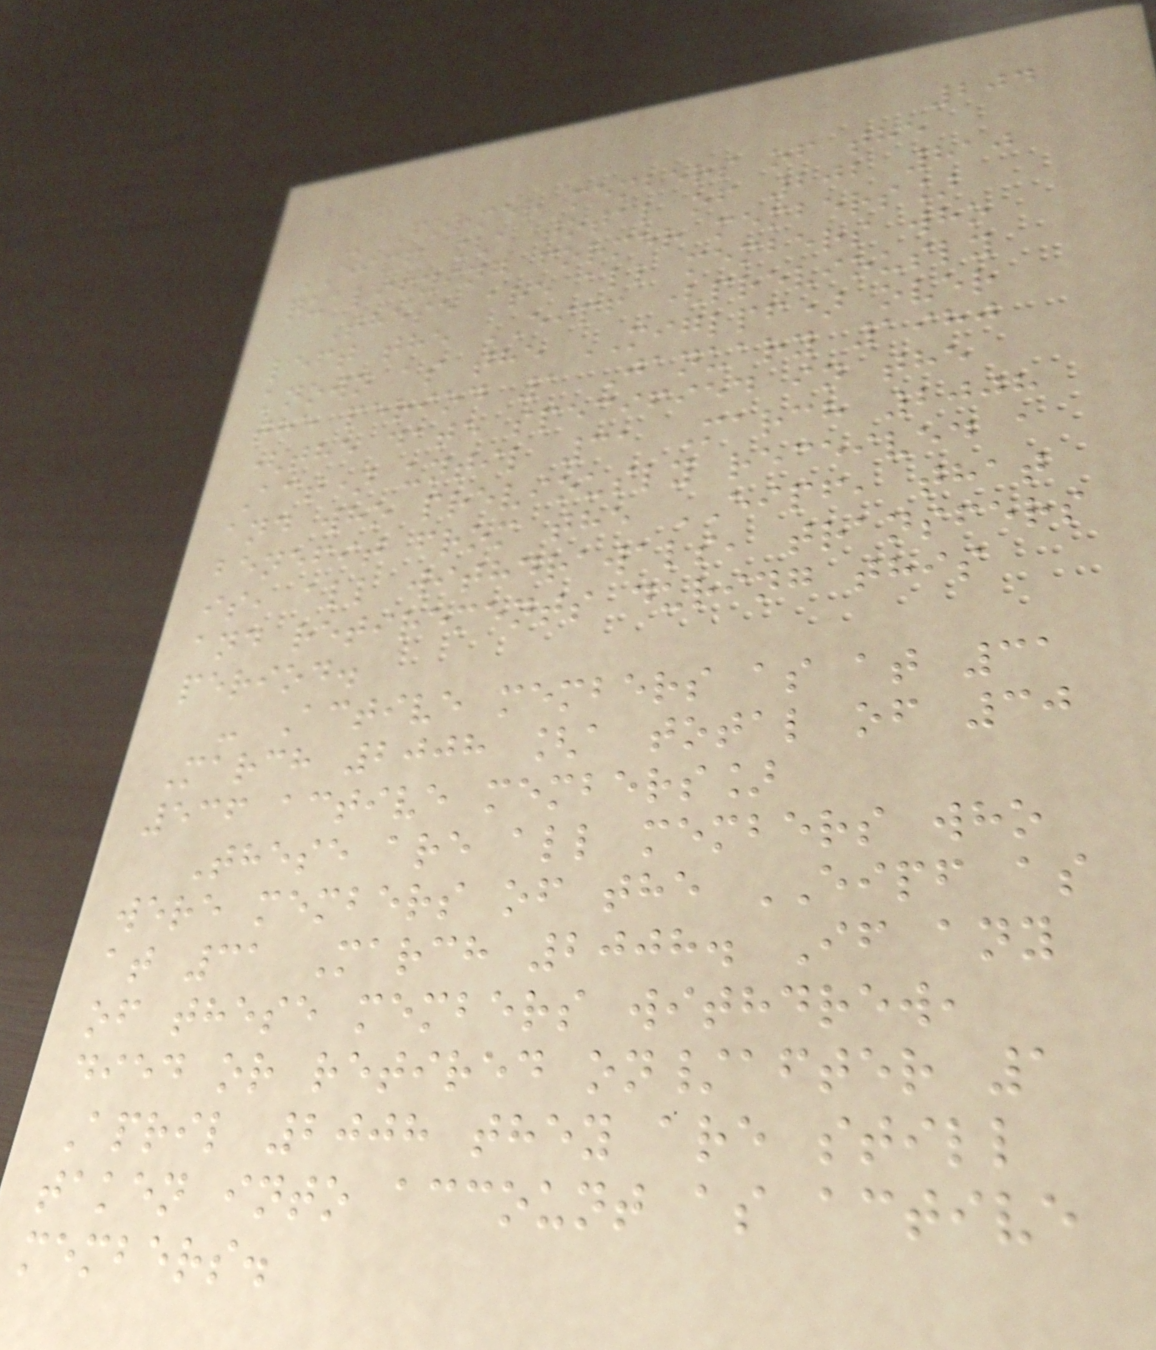204
- Former members of the
EIPF [a total of 202 810
qualifying former members]
These are all members who
left the EIPF (previously
known as the MIGLPF) over
the period 1 January 1980
(the date specified in the
Act) until 31 March 2008
and who previously received a
benefit from the EIPF, that
is, all withdrawals, transfers
and retirements during this
period.
- Active members as at 31
March 2008 [a total of 30
536 active members]
These are all members who
were members of the EIPF as
at 31 March 2008. If any
of these members withdrew,
died or retired on/after 1
April 2008 they are still
taken into account as active
members.
